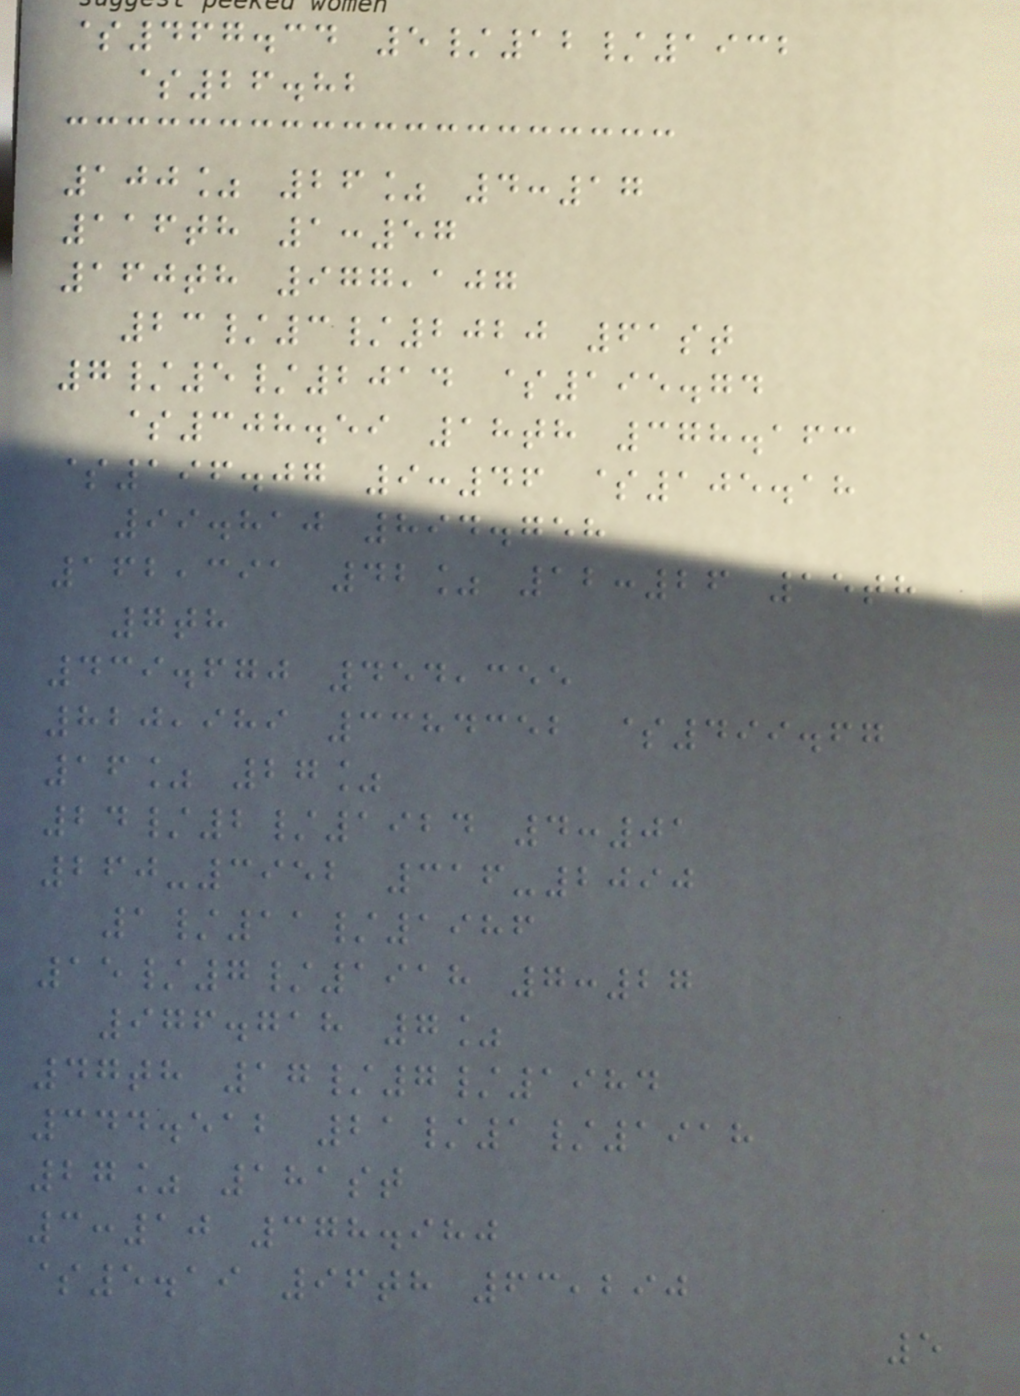$467.34 5/12/1932
$26.82
100% 26% 4:17
116th 1:57
160th 977,107
23/3/2020 61st
7/5/2014 $195.74
$308.59 18th 378.163
$196.07 9:46 $105.18
99.810 894.758
162,391 42% 12:26 15th
7th
439.670 454,355
820,989 3384352 $499.67
16% 27%
24/2/1924 4:01
260-3952 316-2090
1/11/1986
15/7/1918 7:27
976.718 7%
47th 17/7/1984
344.512 21/1/1918
27% 181st
3:10 378.980
$5.19 96th 63,290
5
